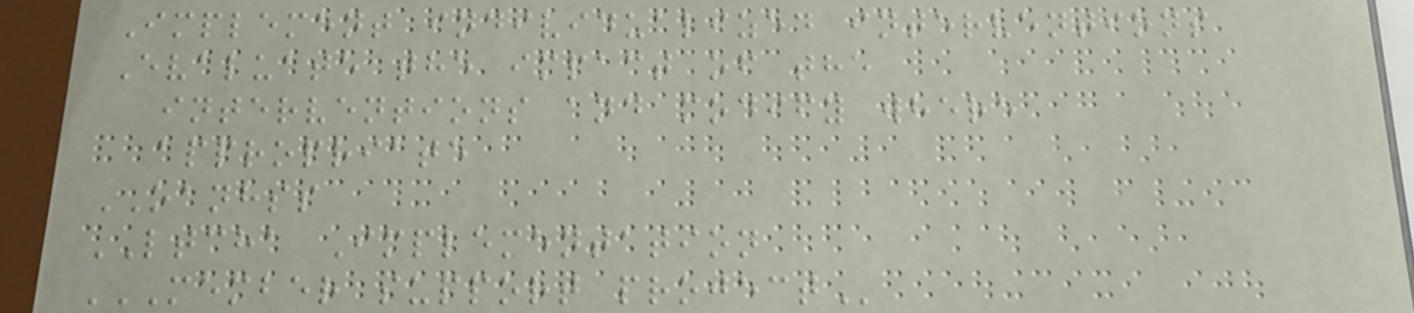Implement individualized interventions
Evaluate the impact of the
interventions and modify where
appropriate
OANHSS
LTCHA Implementation
MEMBER SUPPORT PROJECT
